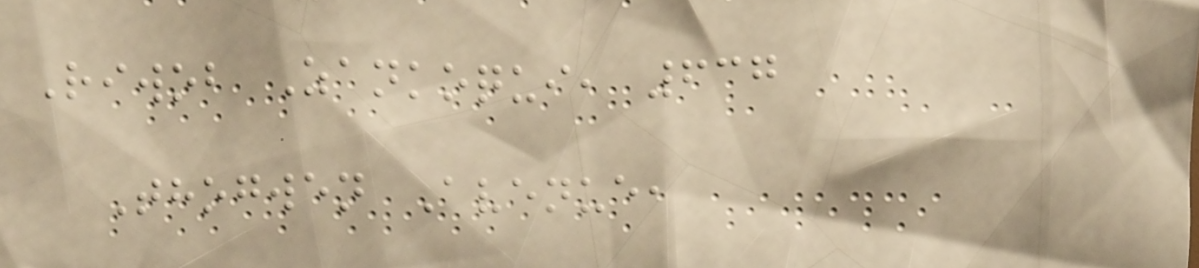Riwob Zankoqui, 637
Thogwen Avenue,
